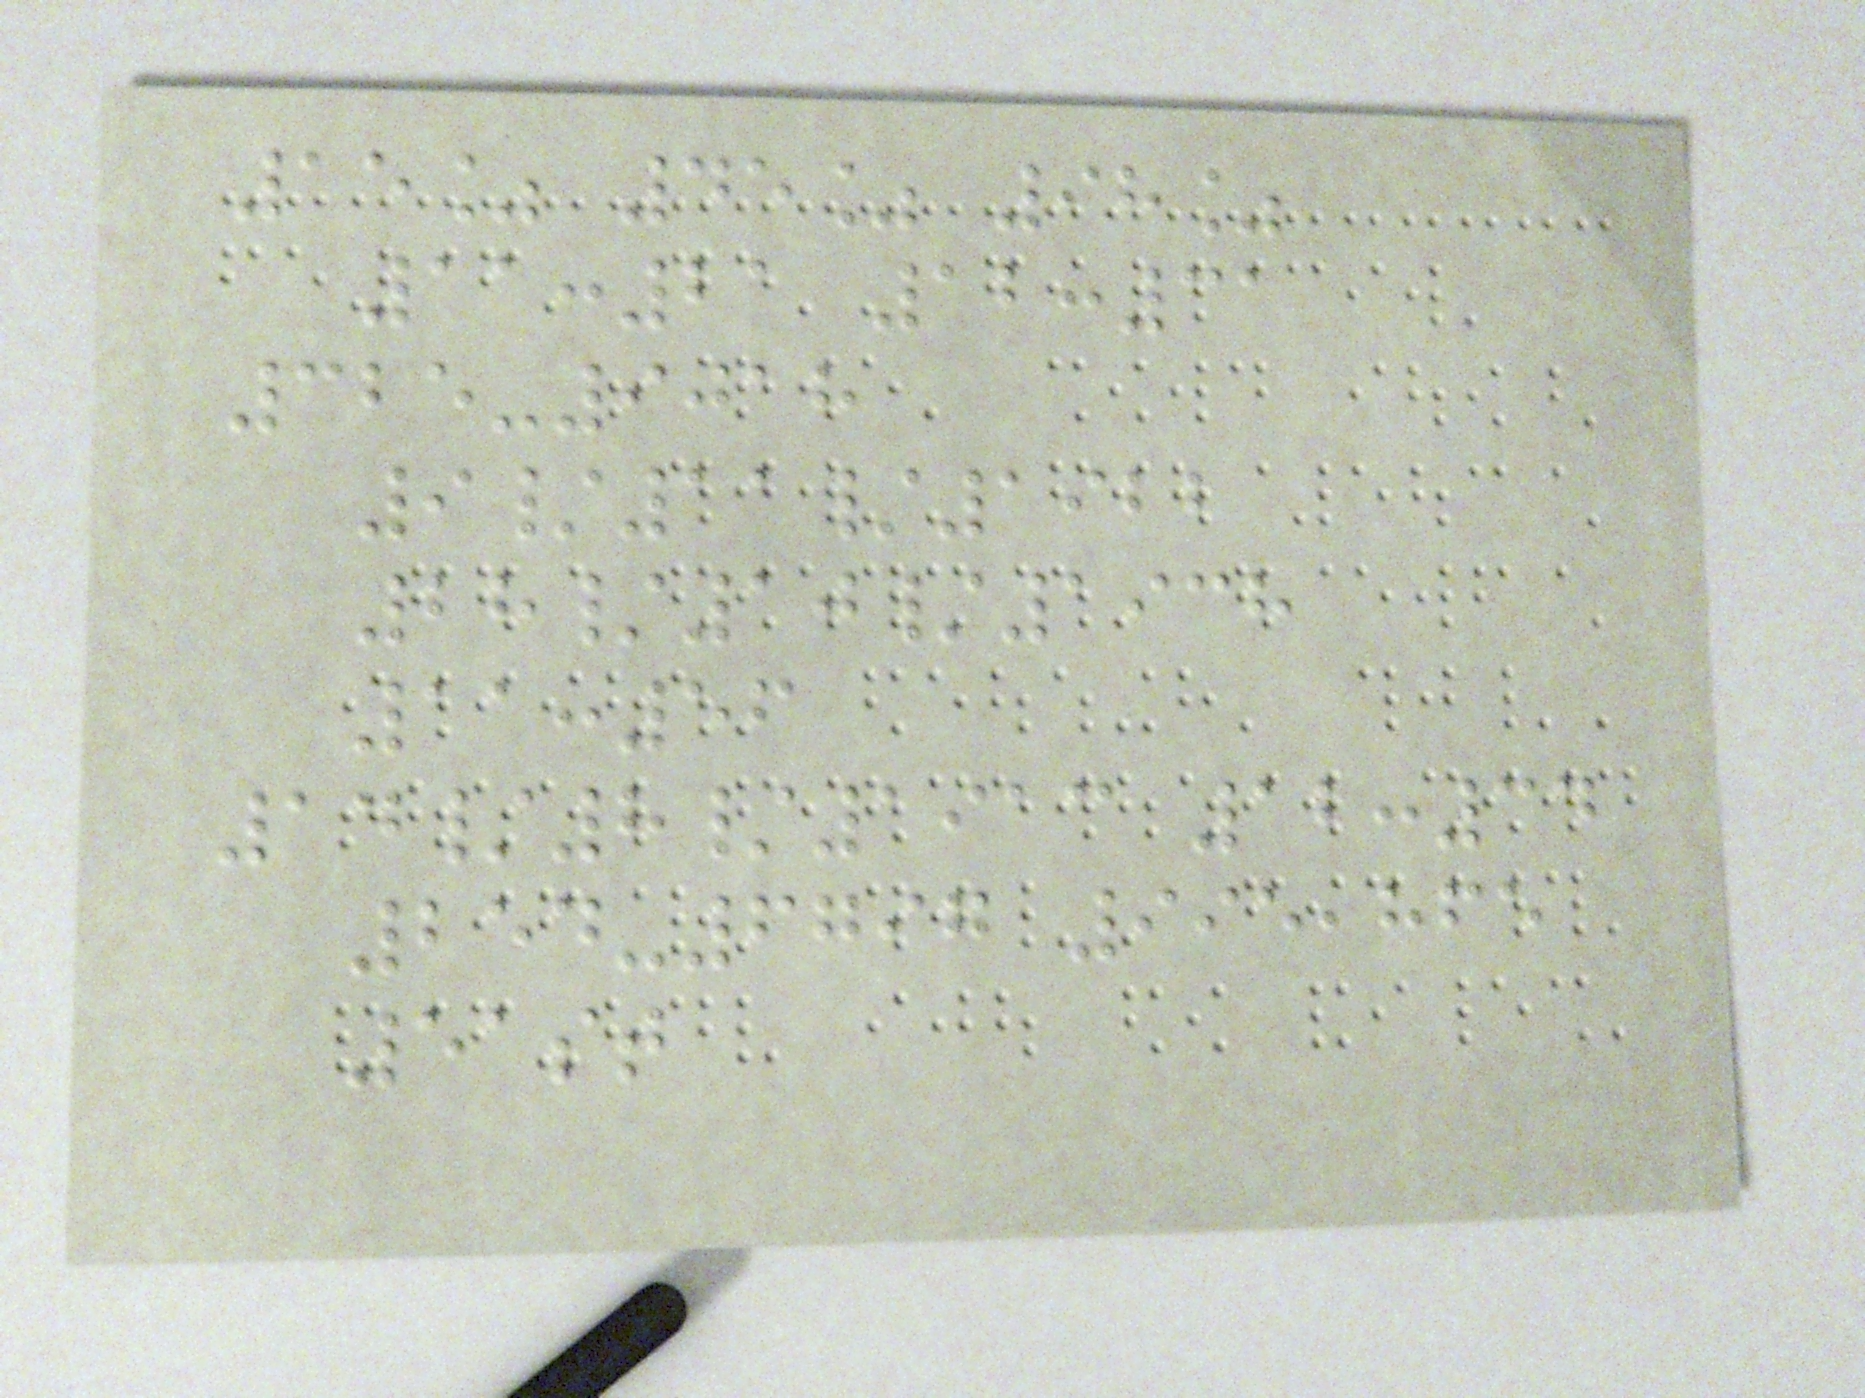15% 45% 98%
11:21 12:31
325-9018
9/11/1922
28/10/1938
11:56
14/8/1913 12:34
254-6797 995,865
51st
